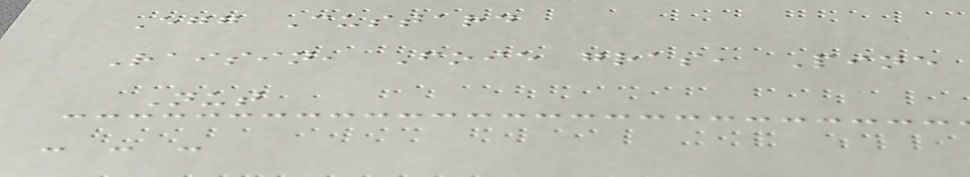Egg Custard
Raisin, Foie gras, Pine
Nut
- - -
